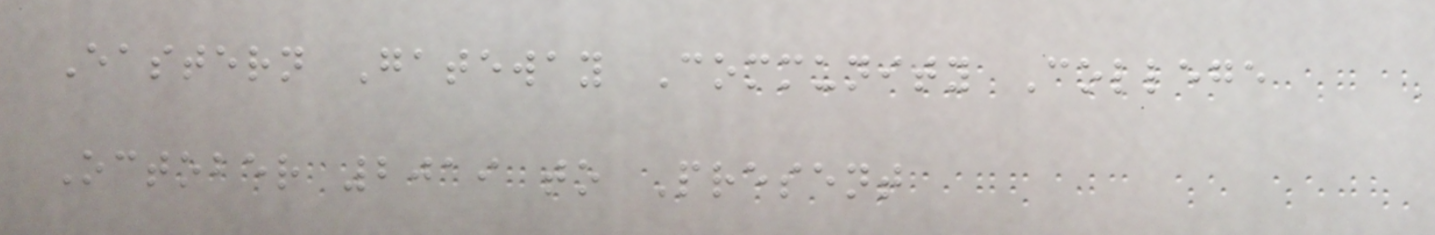Eastern Gateway Community College
October 2019 to Present
